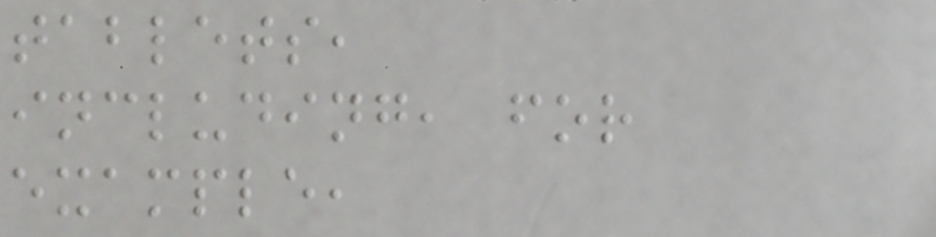tablets,
including, for
example,
